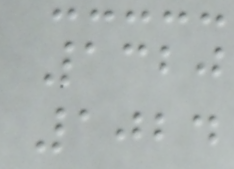1320
1024
